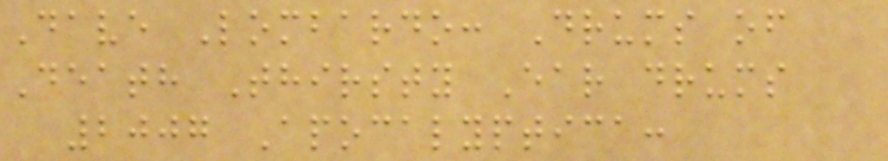Dave Lombardo: Drums of
Death Thirsty Ear drums
2007 Apocalyptica:
